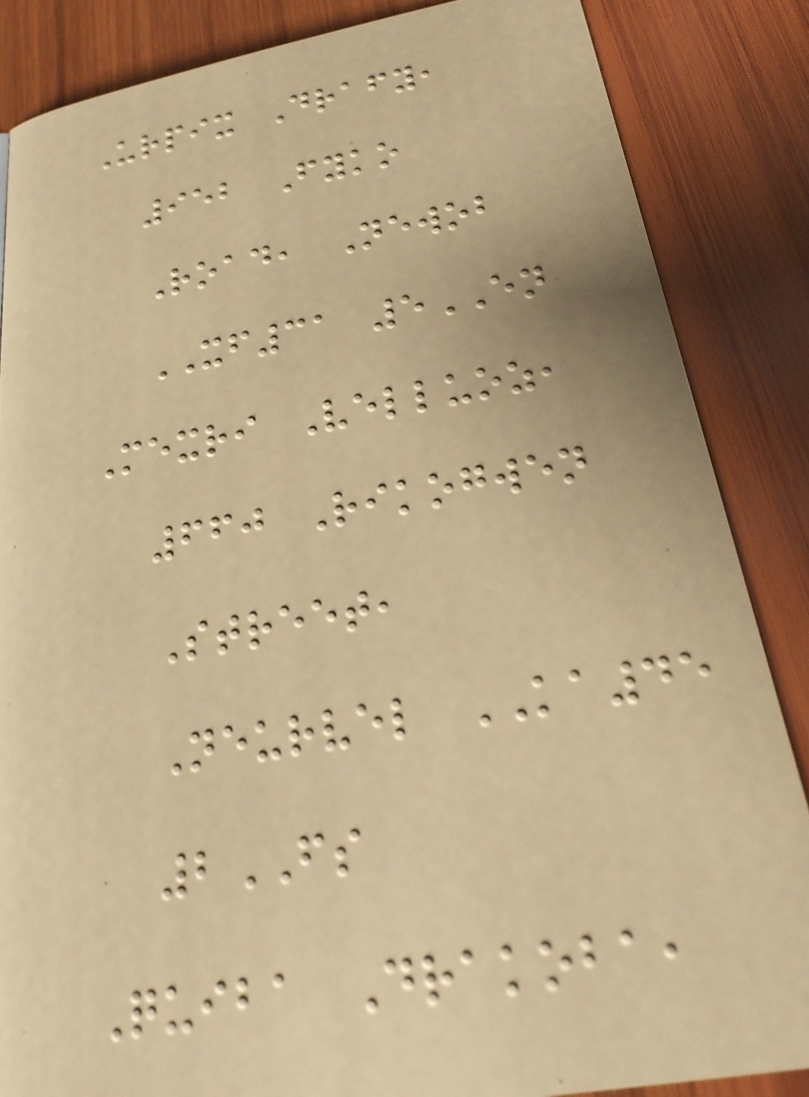Urpix Drafy,
952 Fyko
Road, Newob
XF31 5EN
Mexri Velluoz,
660 Rikogwen
Street,
Neurvel KA45
2FS
Quiba Drakoba,
